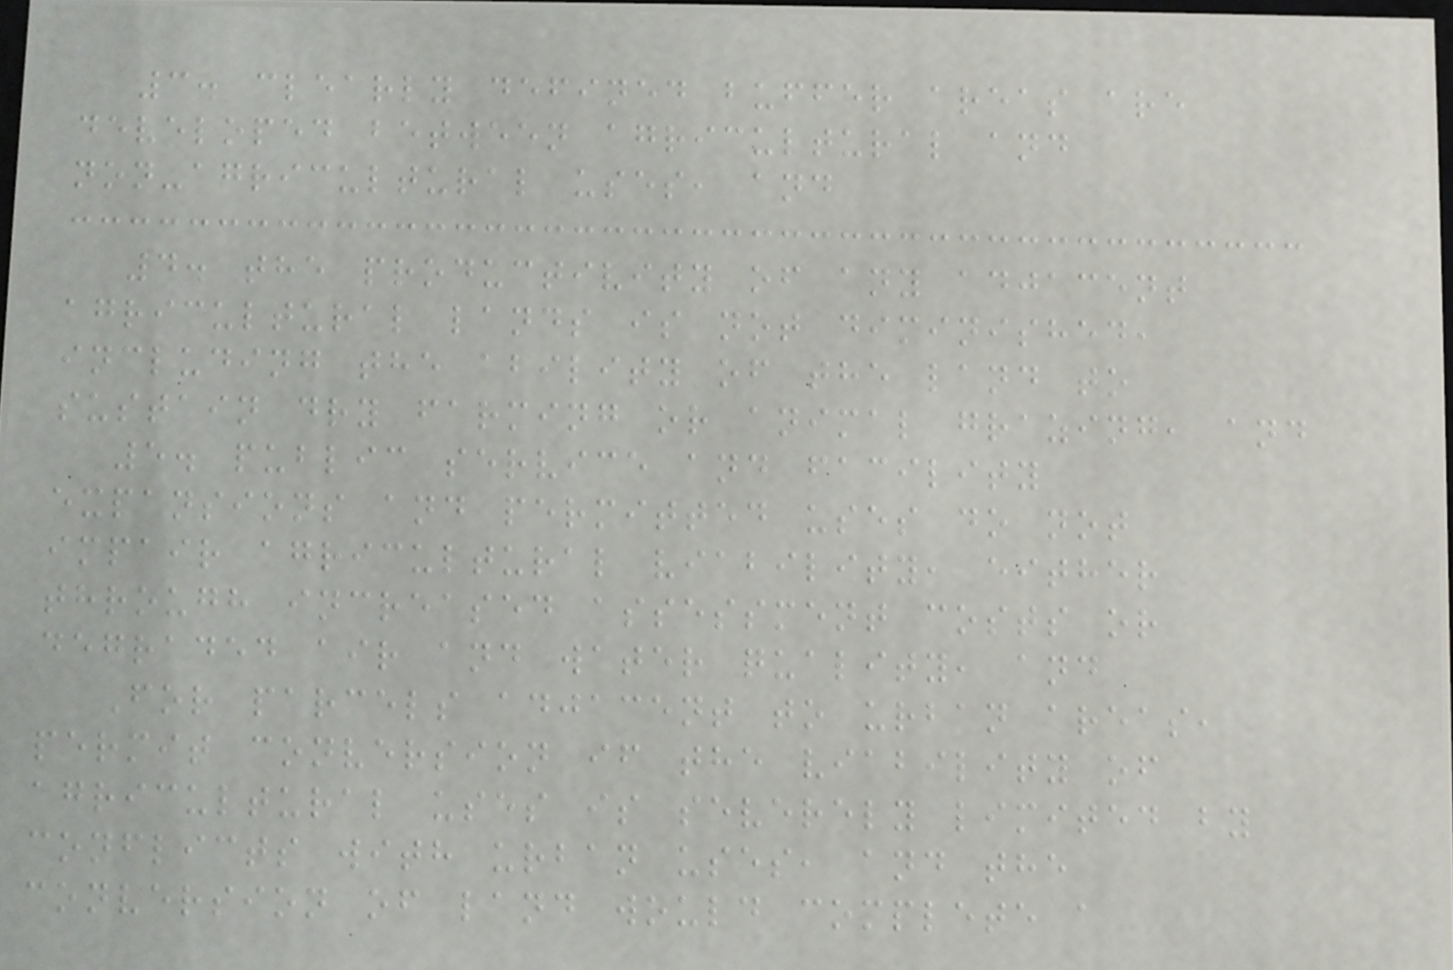3. clearly defined buffer areas are
developed between agricultural and
non-agricultural uses, and
4. the productivity of any adjacent
agricultural lands is not diminished,
including the ability of the land to
sustain dry farming or animal grazing, and
5. public service and facility
expansions and permitted uses do not
impair agricultural viability, either
through increased assessment costs or
degraded air and water quality, and
For parcels adjacent to urban areas,
permit conversion if the viability of
agricultural uses is severely limited by
conflicts with urban uses, and the
conversion of land would complete a
